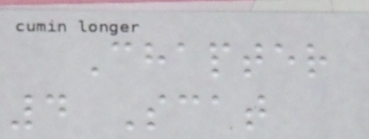Chapter
4 Scat
